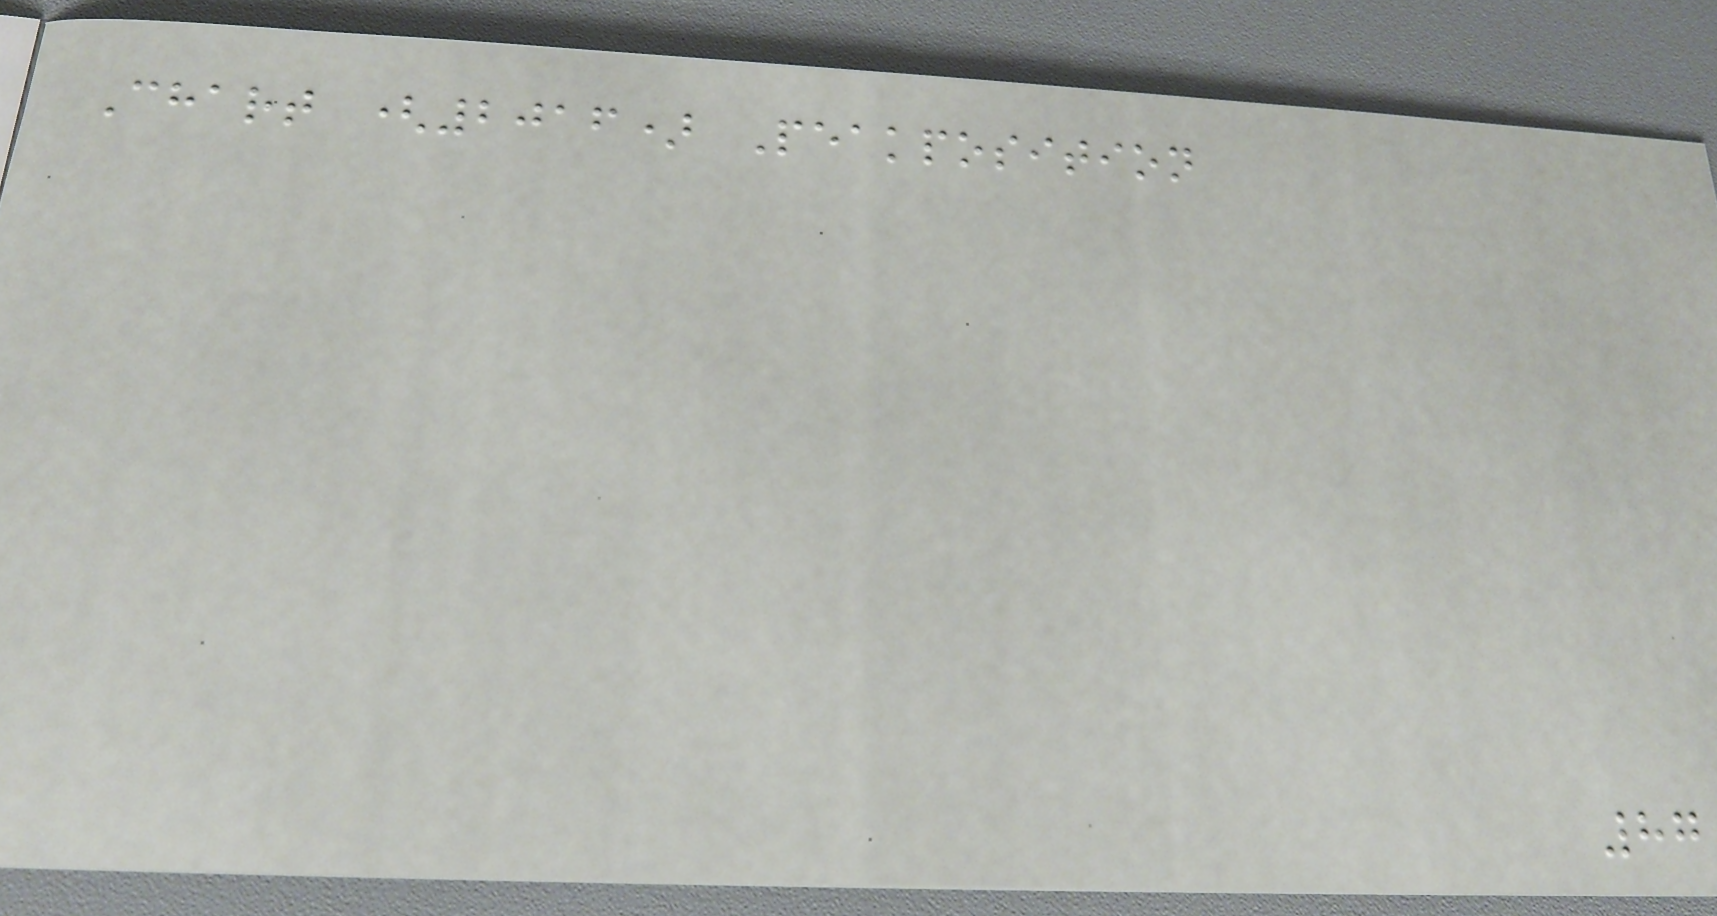Chart (2016) Peakposition
87
